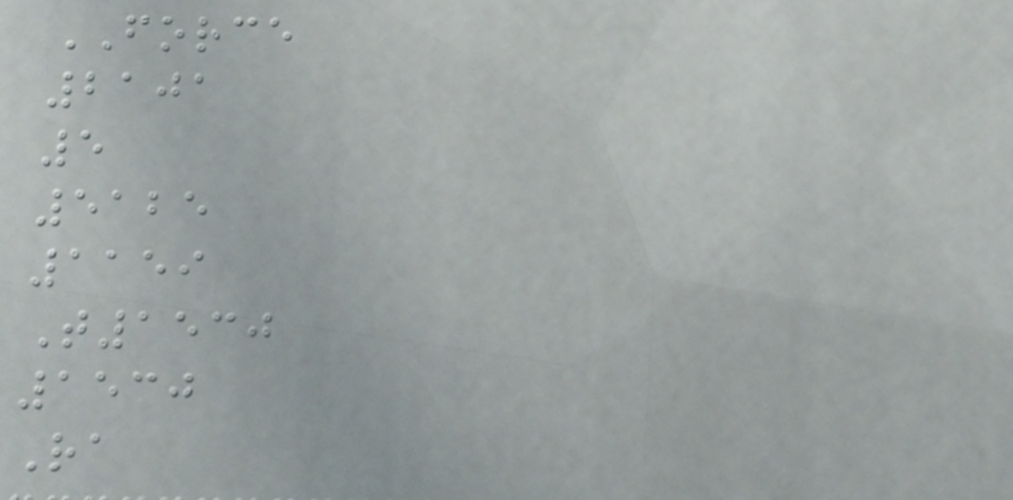FORCE
2101
5
5125
1159
T1530
1530
Ra
